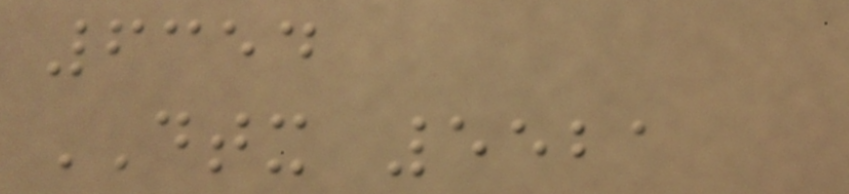6354
DTX 5521
